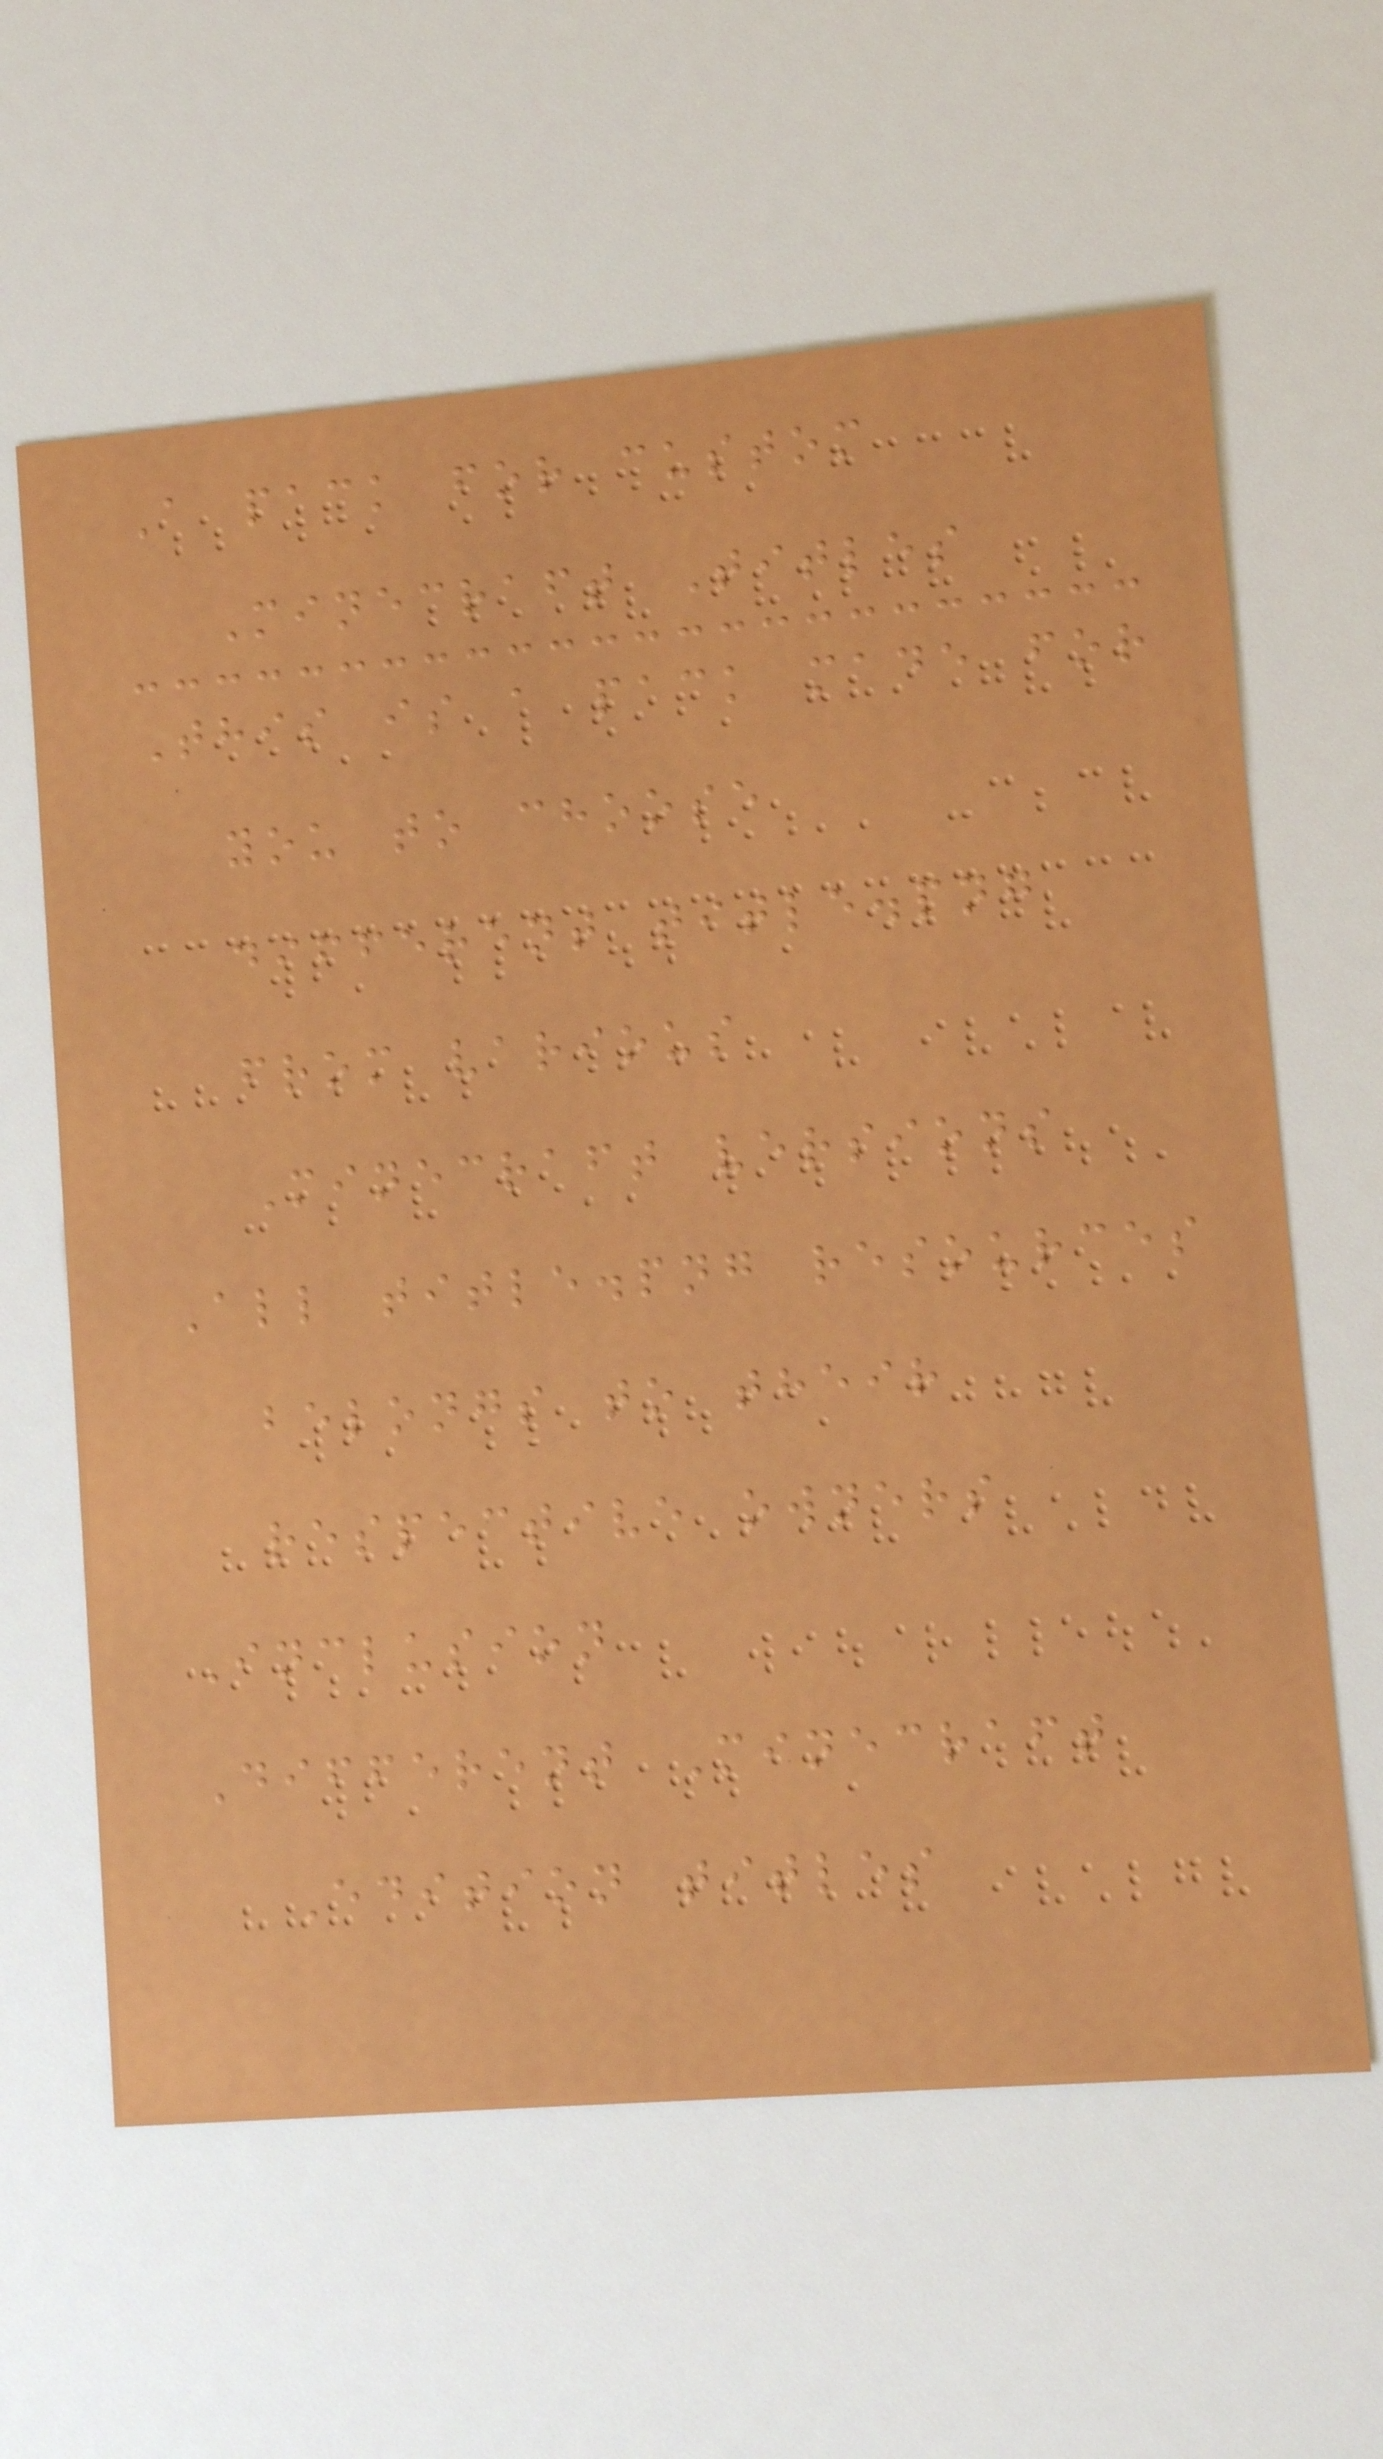A pack for custom
Minecraft Titles
This is a pack made for
you to choose
different title.png
from various
Minecraft versions
All title.png resources
belongs to their
respective owners
Inclusion
Different Minecraft
Edition titles
